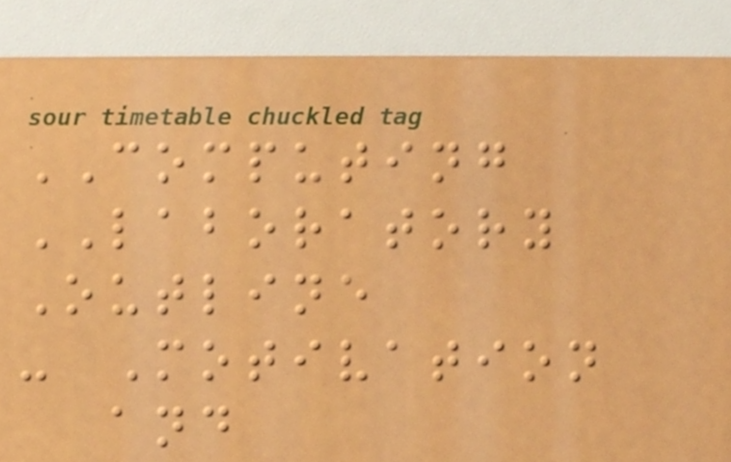COMPUTING
LABORATORY
Outline
- Motivation
and
